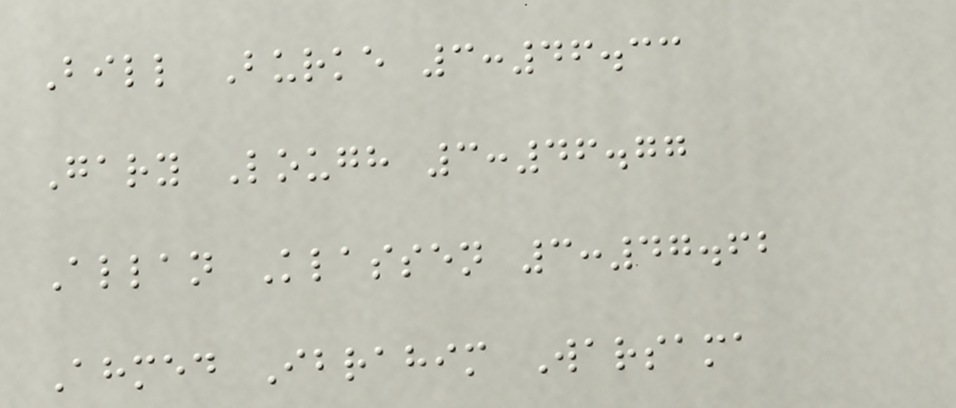Bill Burke 3:46.33
Gary Lough 3:46.77
Allan Klassen 3:47.62
Ahmed Ibrahim Warsama
